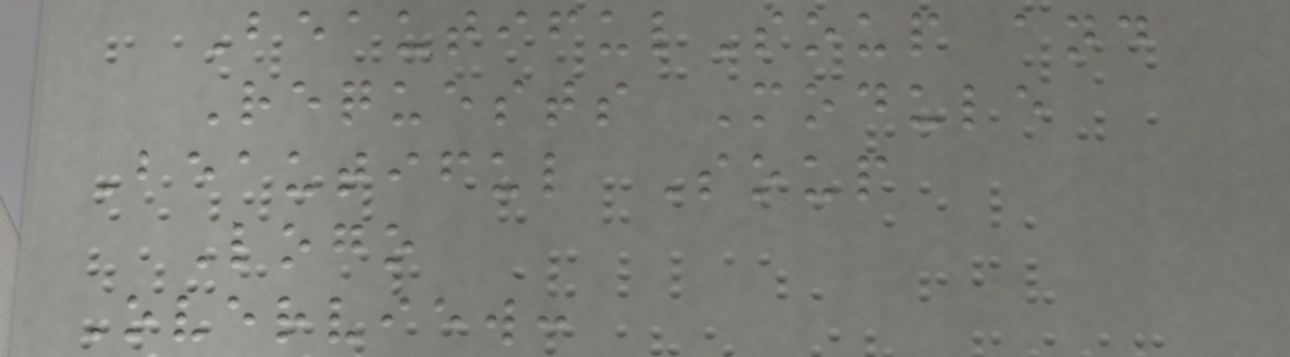BeautifulSoup and
Requests Module
Beautiful Soup
Logo
Overview:
